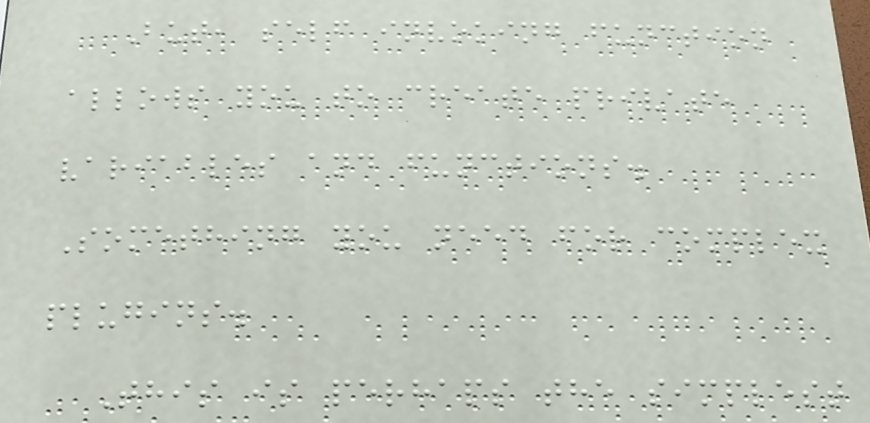But, self invoking function
allows you to create private
variables and functions.
Something you need for complex
plugins.
This is perhaps the simplest
